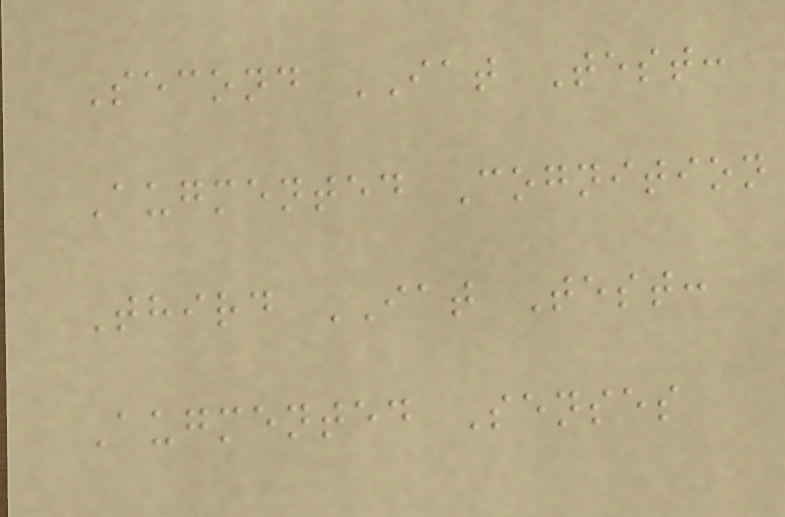Second IAT Test:
Augmented Cognition
Third IAT Test:
Augmented Senses
